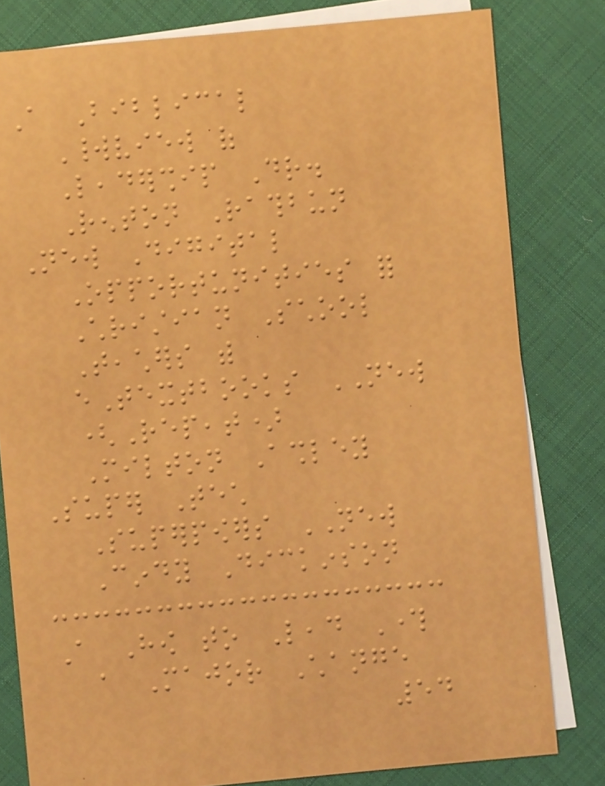A Biblical
Worldview of
Leadership Dr.
Renton Rathbun
New Digital
Opportunities for
Christian School
Teachers with
eTextbooks NEW
(Repeat)
Milton Ashley
Super Tech
Superpowers NEW
Cindy Dickinson
A How to Lead Through
a Major Change
54
